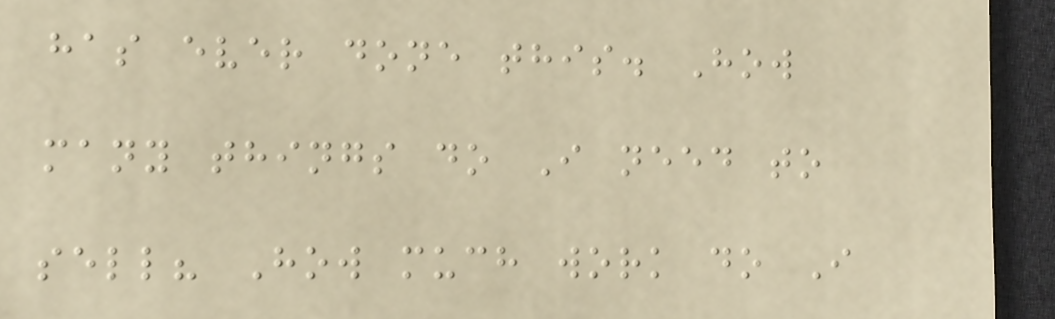has ever done this. How
many things do I need to
sell? How much work do I
